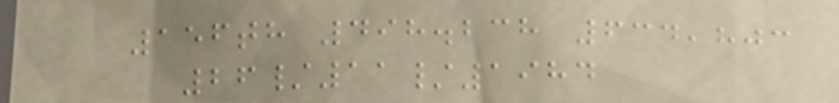156th 498.238 634,803
26/11/1984
